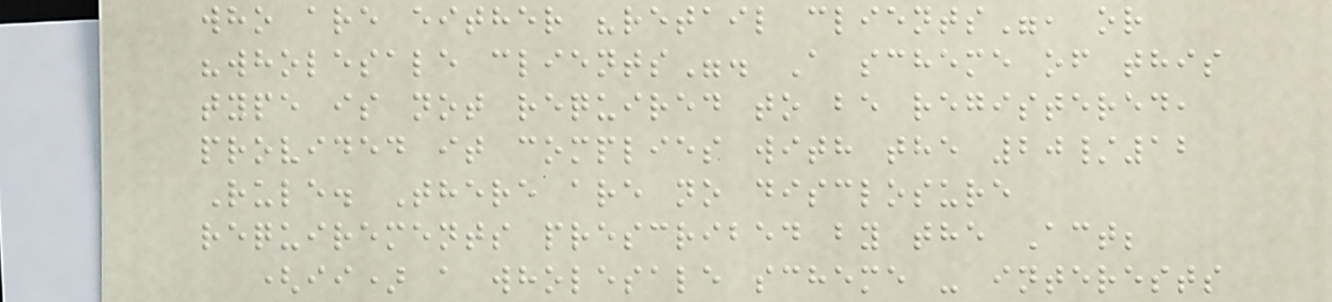who are either "retail clients", or
"wholesale clients". A scheme of this
type is not required to be registered,
provided it complies with the 20/12
Rule. There are no disclosure
requirements prescribed by the Act;
(ii) a wholesale scheme - interests
